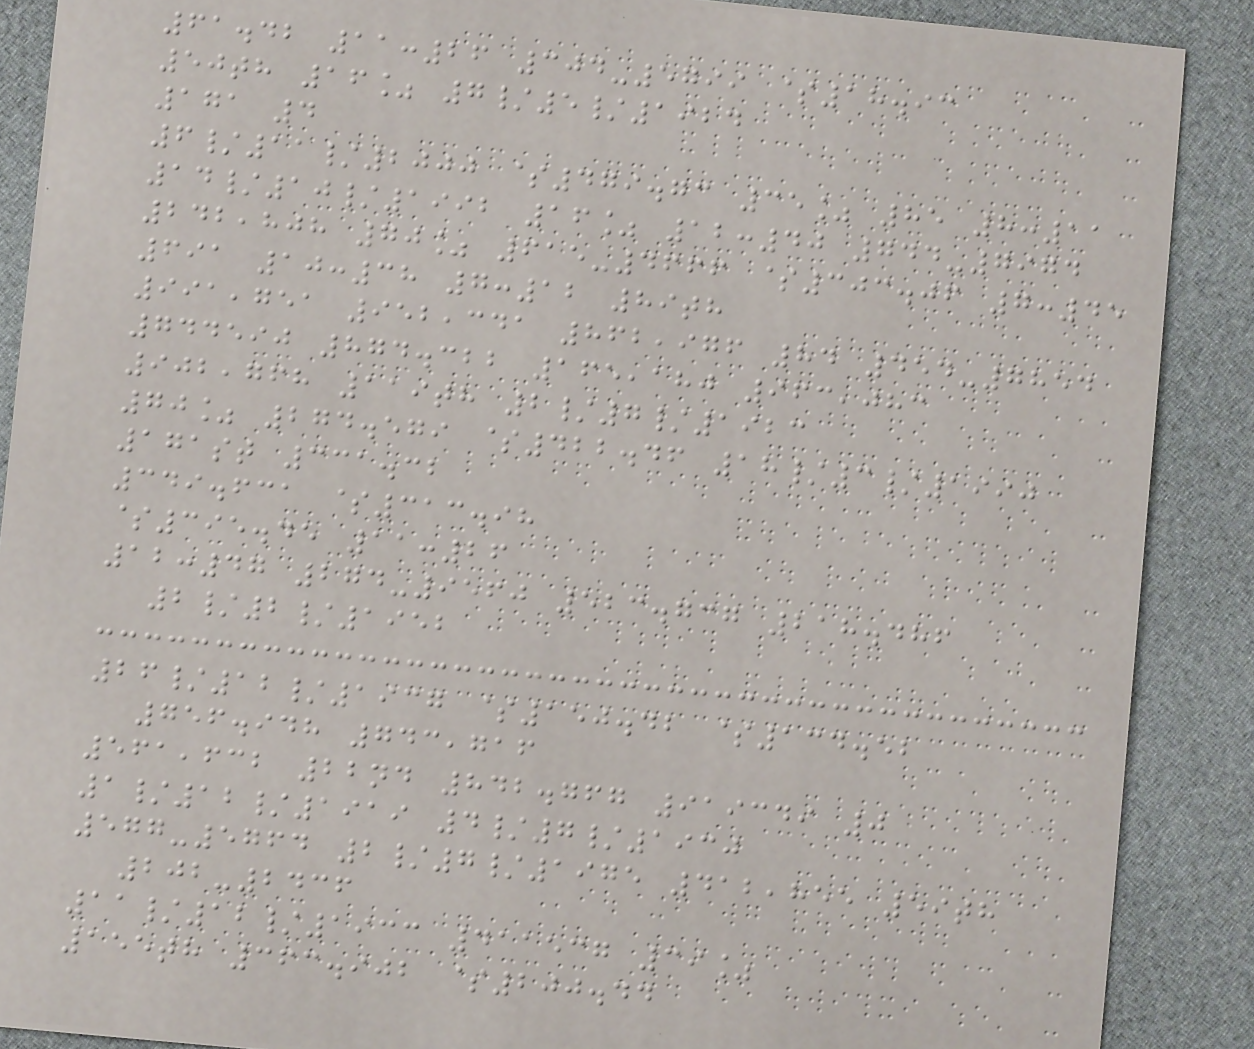61.42 11:26 304-5799 $18.93
50th 16% 7/5/1924
171 4
6/11/2000 $479.73 35% 85 8:11
14/10/1992 16% 12:40 744-7974
242,808 70% 615-4666 $303.06 7:45
691 10:38 7:12 89th
991,751 952,341 862,976 84 454-7854
744590 874.322 165,180 963,083
902,768 119th 2/7/1923
70% 274.579 $422.46 18/3/1990
171st 331.32
349.631 $313.98
$395.45 11:26
12:47 274-9560 523.737 218.486
2/2/1952
26/12/1937 $150.42 $134.52
756.948 743,716
561,632 22nd 842.767 919349 0
1/12/1919 4/7/1930
577-5764 2/7/1975 412,855 59th
202-2436
11/12/1933 411537 39%
155th 363.902 $200.44
